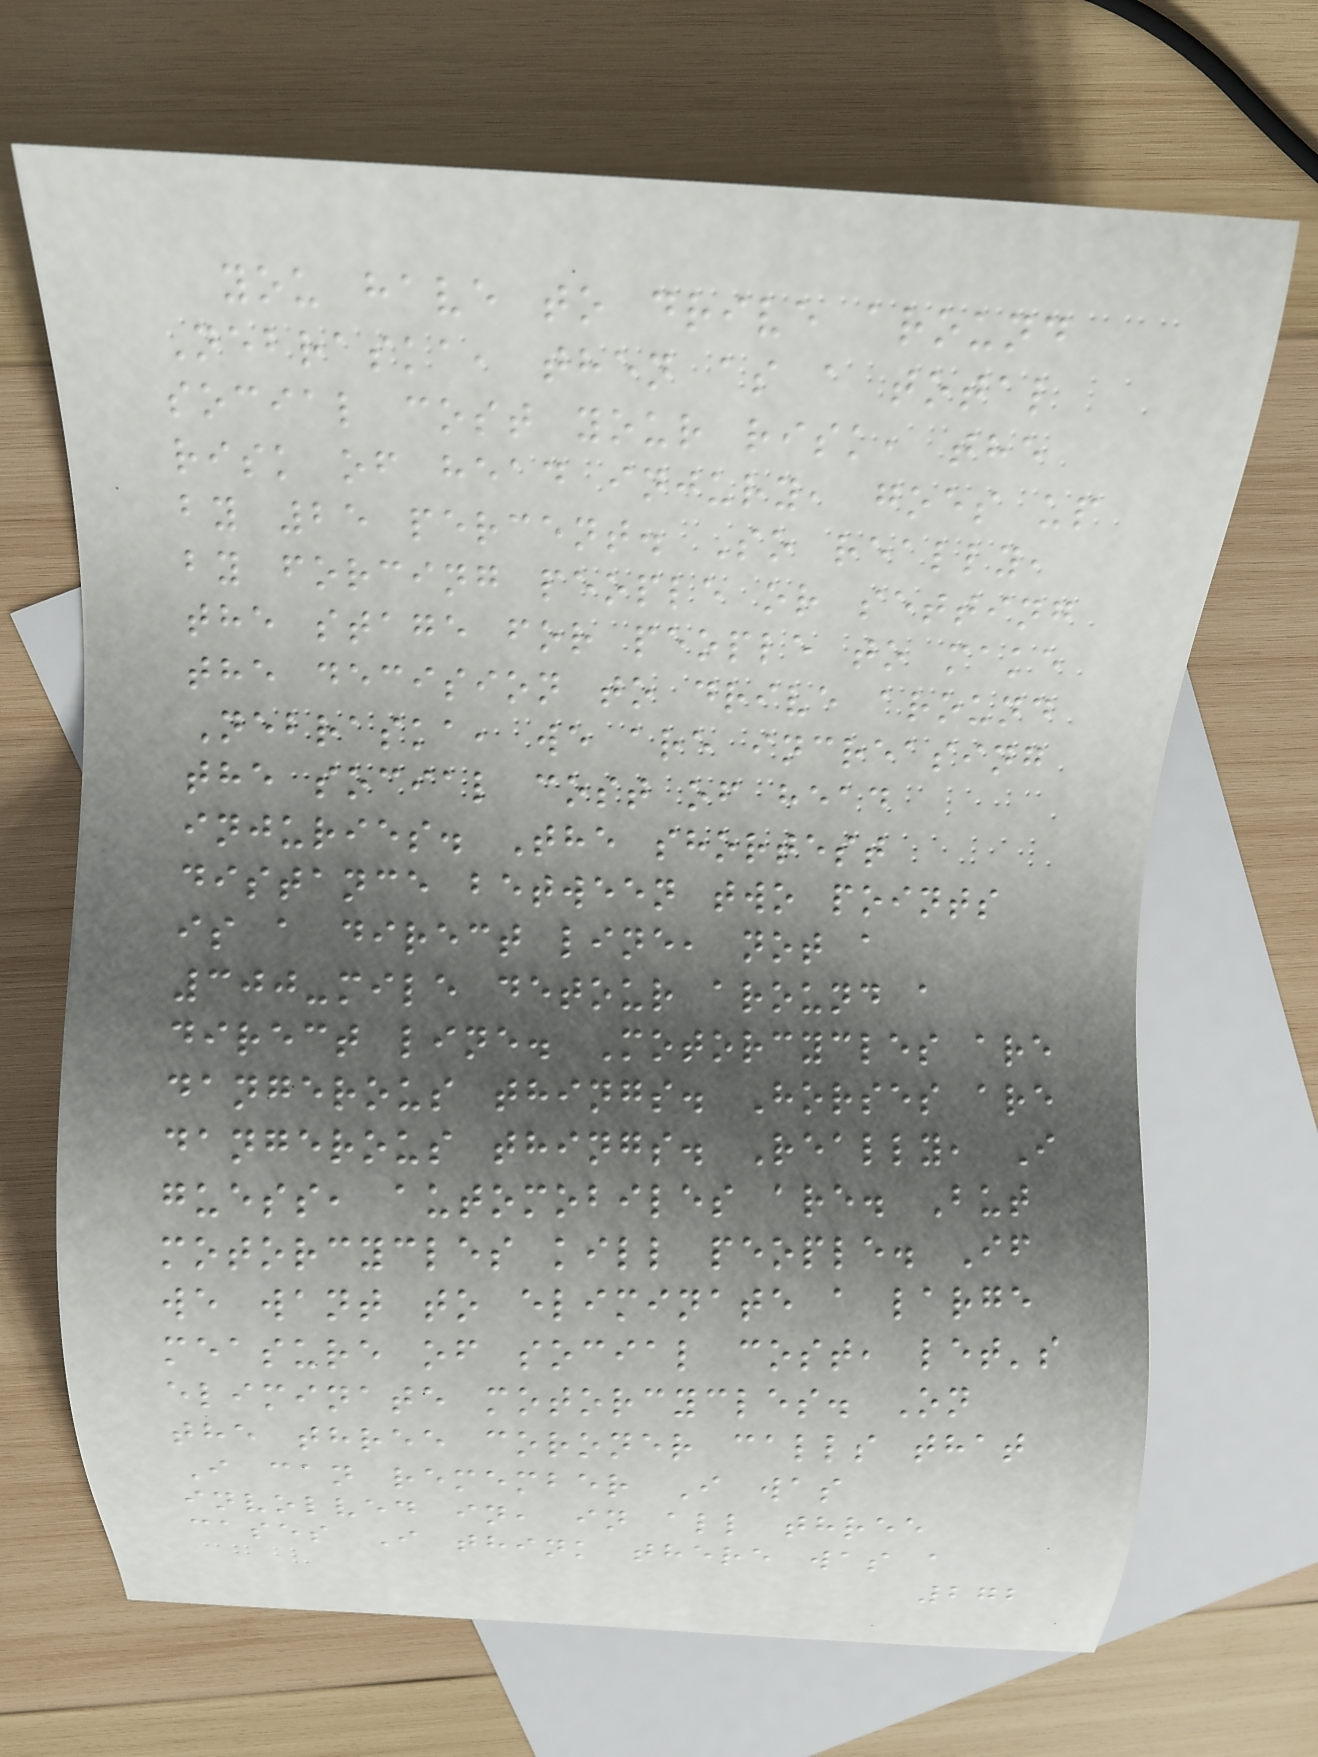you have to drive around
Nebraska, then as a total
social cost your risk, the
risk of head injury, goes up
by 25 percent. So really,
by forcing people or setting
the stage for people to make
the decision to drive around
Nebraska, we are increasing
the social cost of head
injuries. The shortest
distance between two points
is a direct line, not a
300-mile detour around a
direct line. Motorcycles are
dangerous things. Horses are
dangerous things. Really, I
guess, automobiles are. But
motorcycles kill people. If
we want to eliminate a large
measure of social cost, let's
eliminate motorcycles. On
the three coroner calls that
I can remember I was
involved in, in all three
cases I think there was a
272
